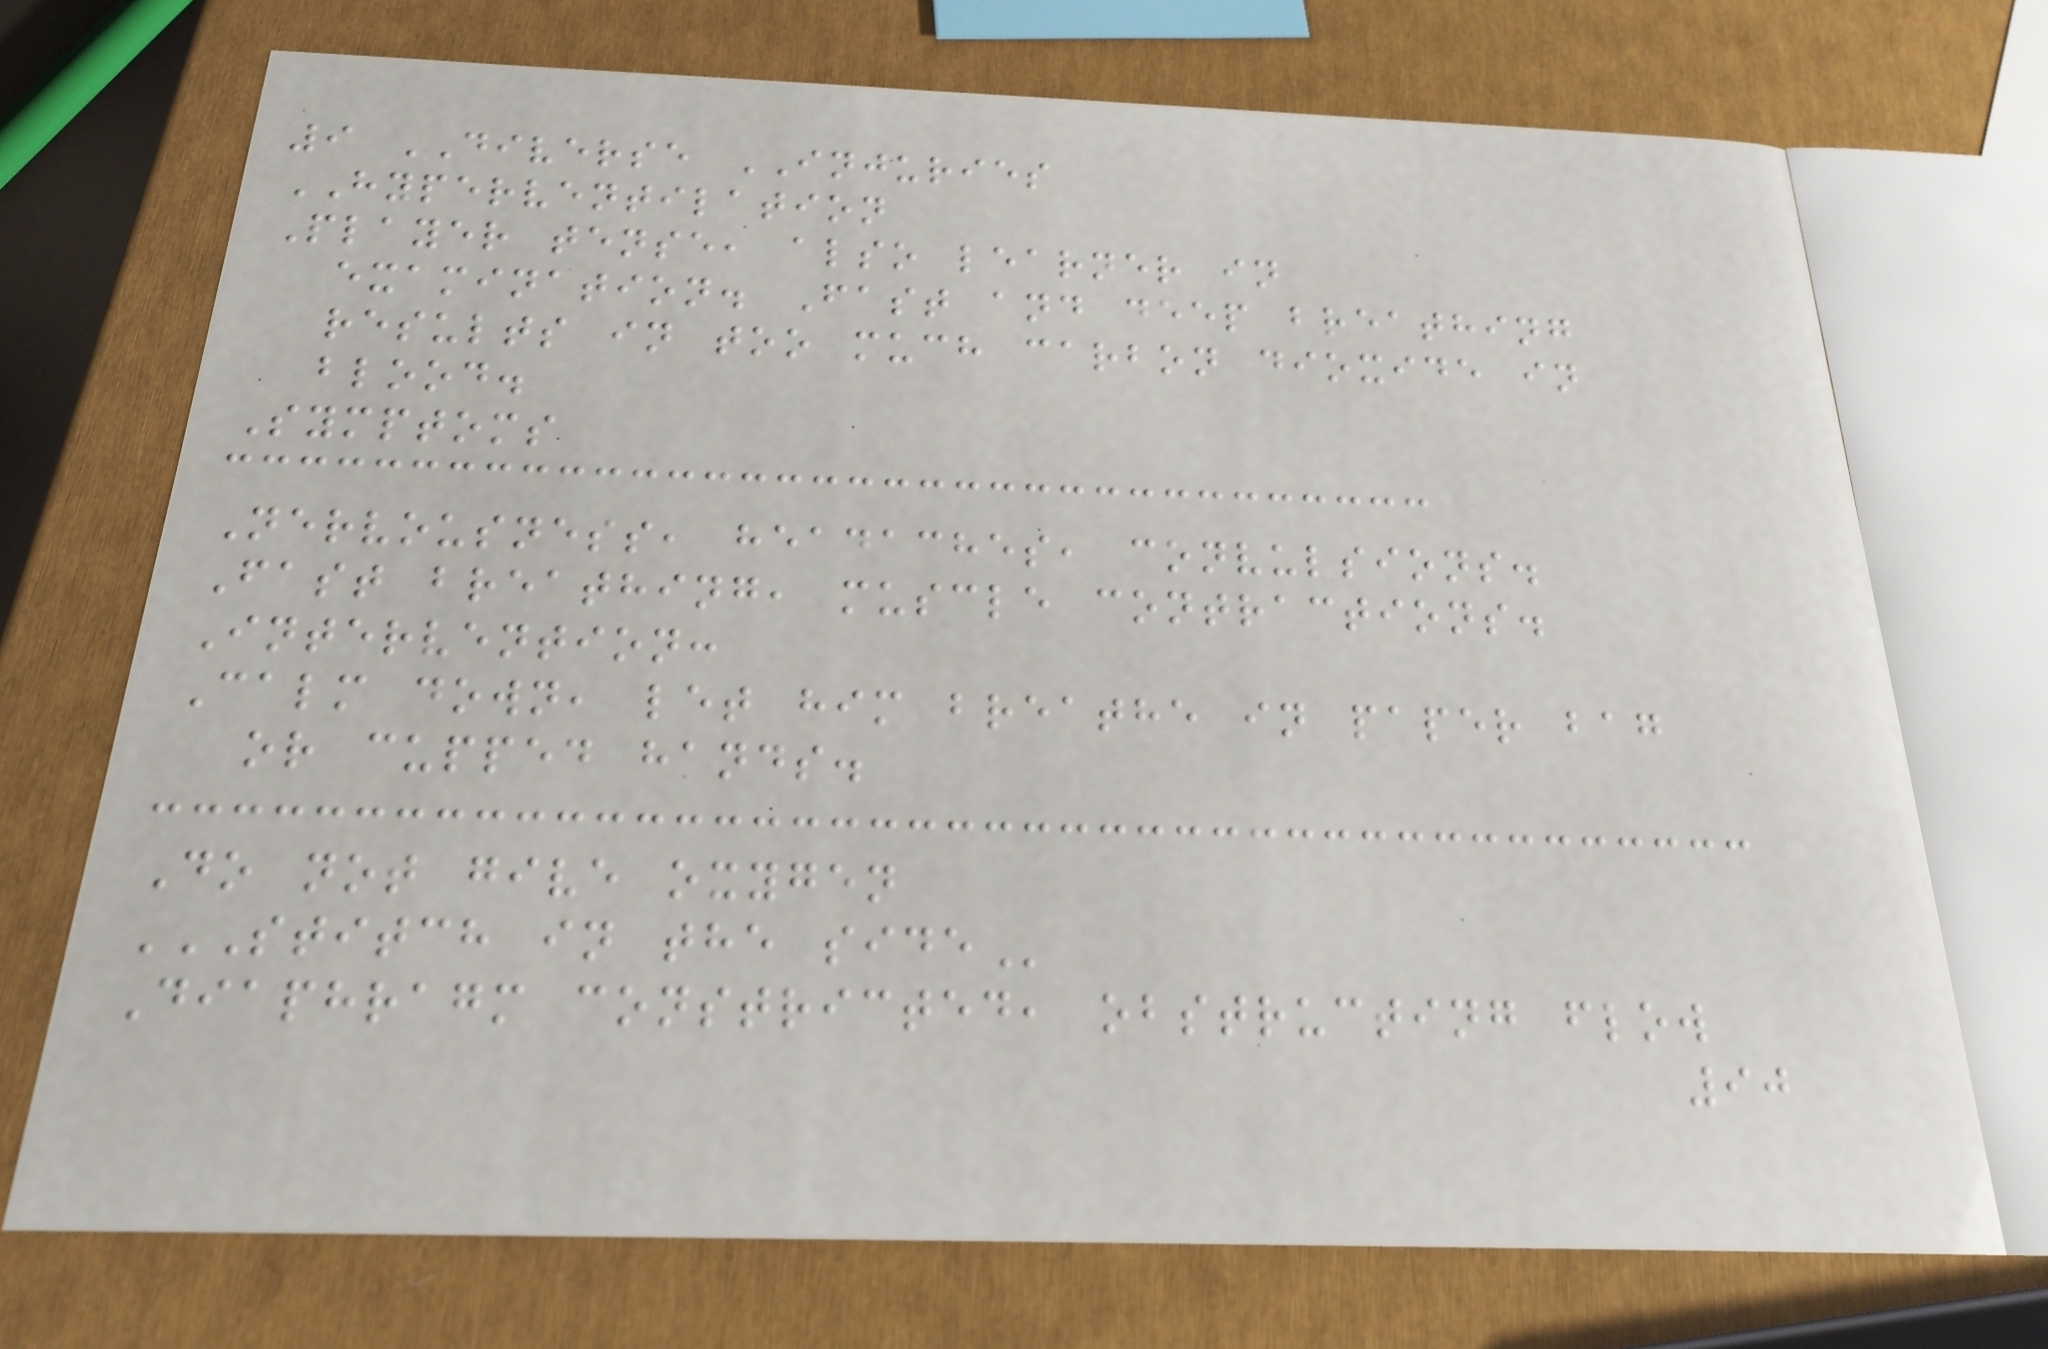9 DIVERSE INJURIES
HYPERVENTILATION
Player tense, also learner in
examination. Fast and deep breathing
results in too much carbon dioxide in
blood.
Symptoms
Nervousness, headaches, convulsions.
Fast breathing, muscle contractions.
Intervention:
Calm down, let him breathe in paper bag
or cupped hands.
Do not give oxygen
STITCH IN THE SIDE
Diaphragm constricted, obstructing flow
90
